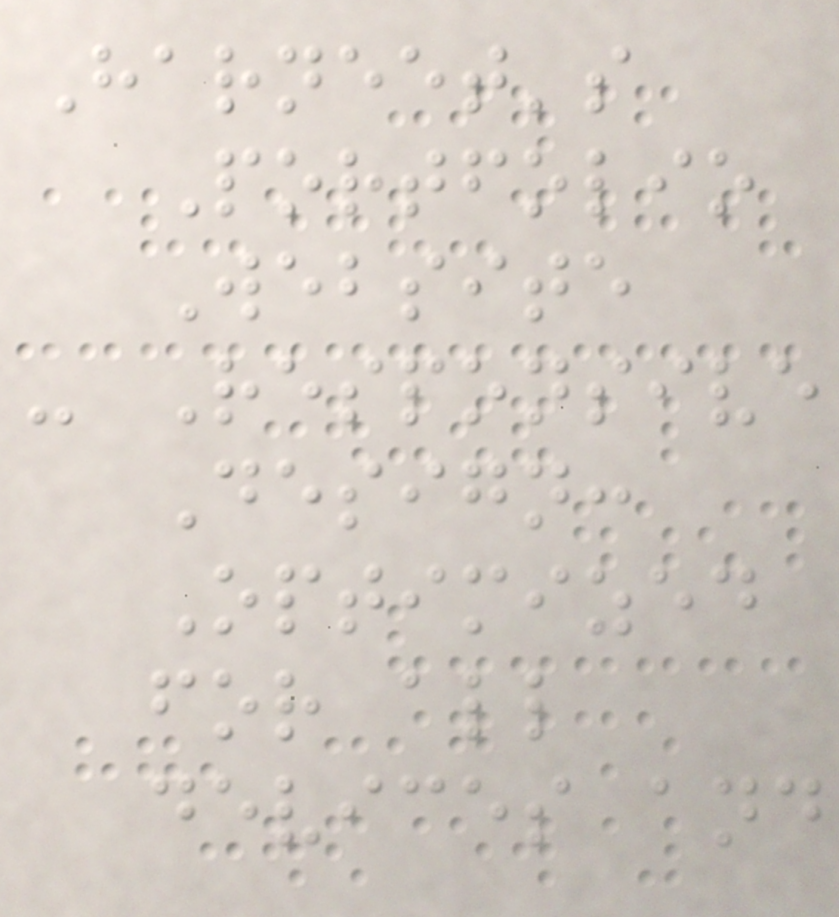Harneet's
Portfolio
Website
- Responsive
Design:
Optimized
for all
devices and
